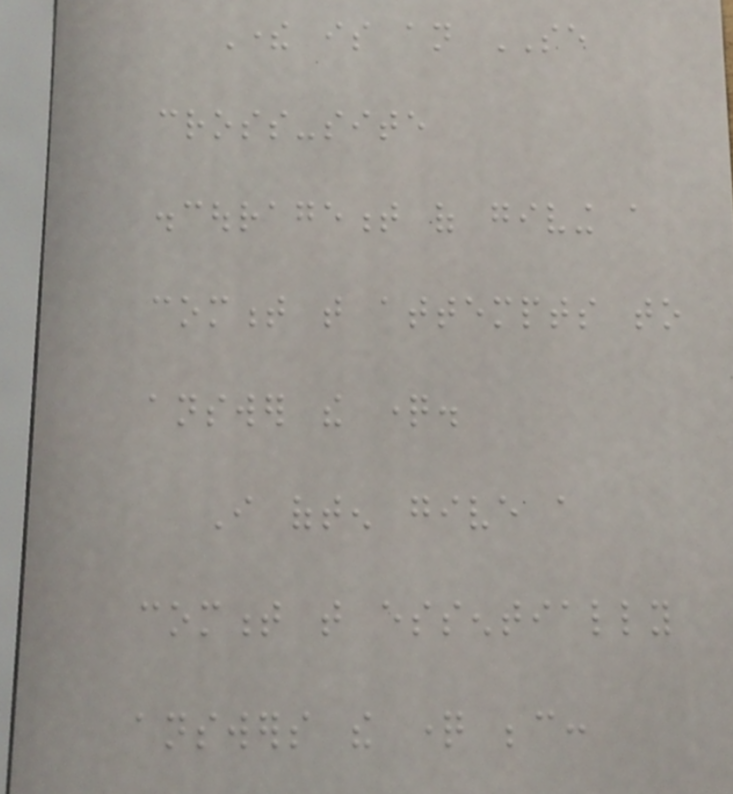There is an SE
cross-site
discouragement of giving a
comment that attempts to
answer the question.
I often give a
comment that essentially
answers the question because:
